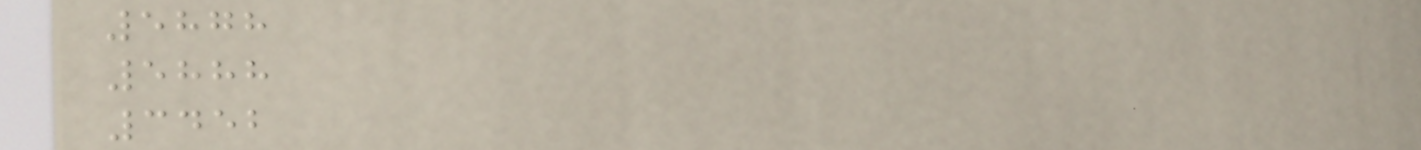5878
5888
3452
